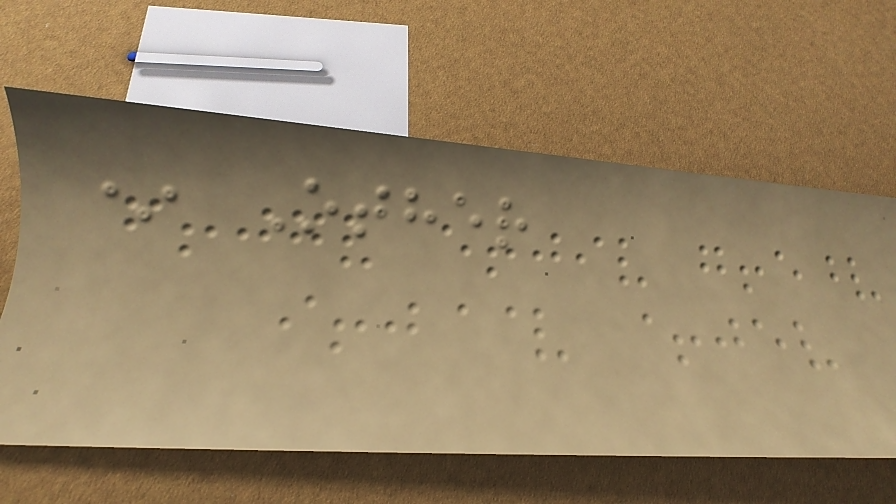* Other
